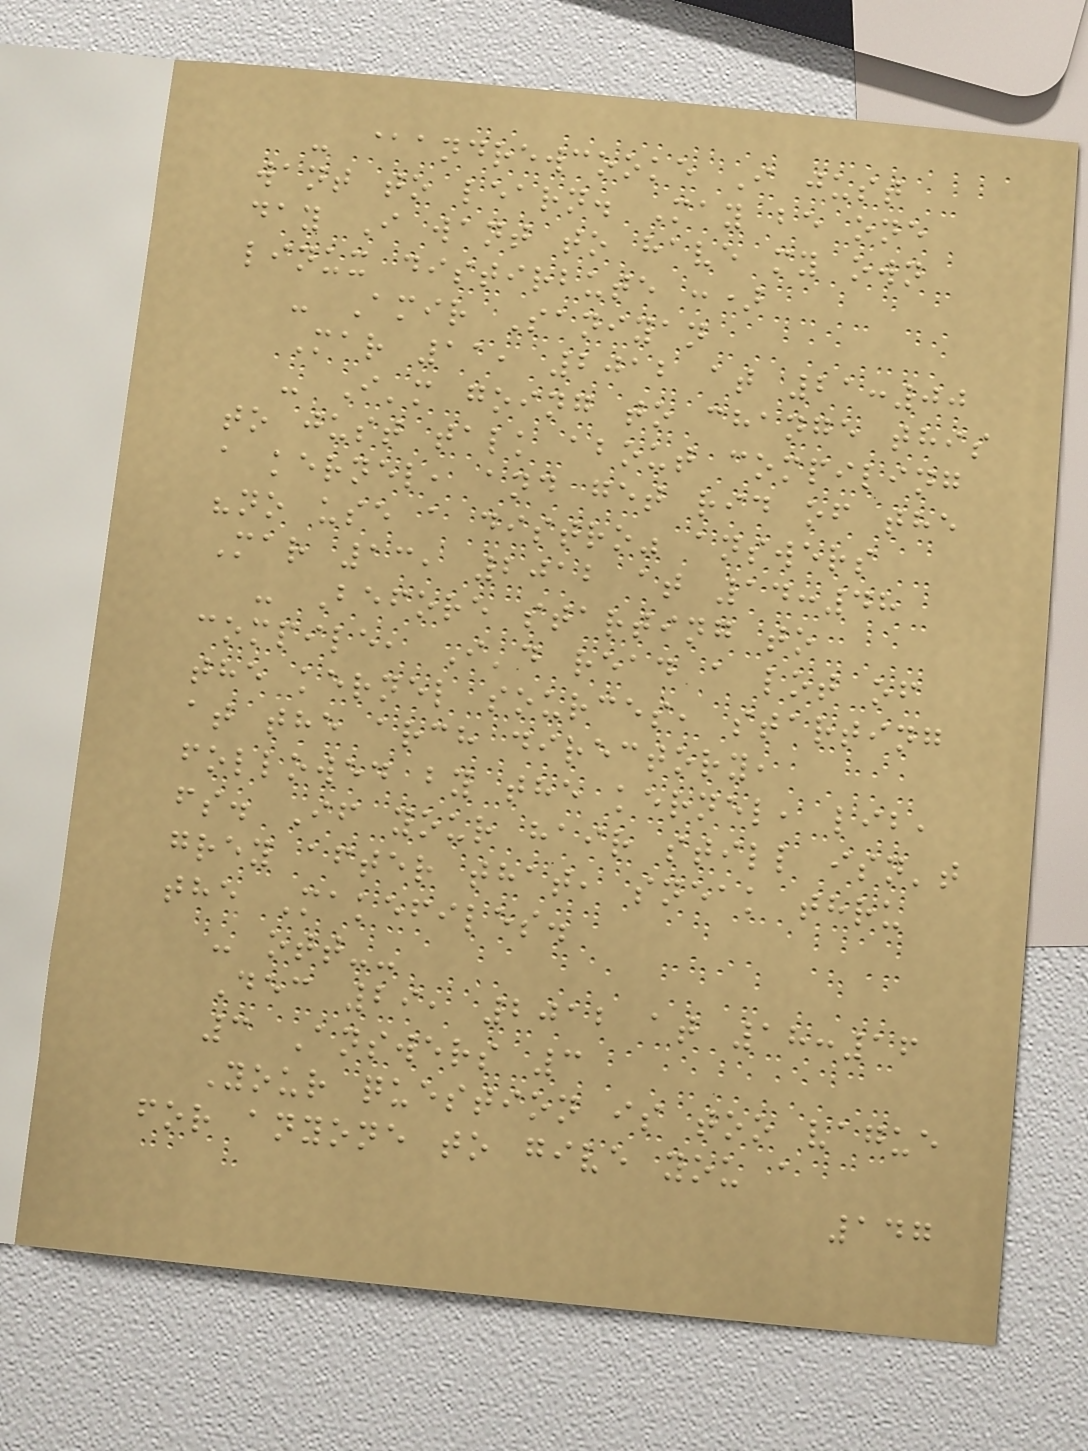- @andrewcooke I just
want to learn. May be one
day I want to have my own
linux distirbute :)
- Amir Saniyan
Mar 11, 2012 at 21:00
- I'm going to change this
to just talk about compiling
a kernel, and get rid of the
"no use a distro" answers
Mar 13, 2012 at 14:48
- Before starting to
compile, I'd read a lot of
the kernel sources, starting
at the arch directory,
followed by the kernel, lib,
fs. If your hair still isn't
grey after that, sneak thru
the Makefiles.
- ott--
Dec 29, 2012 at 18:16
3 Answers 3
Your question is too vague
for anyone to give you a
147
